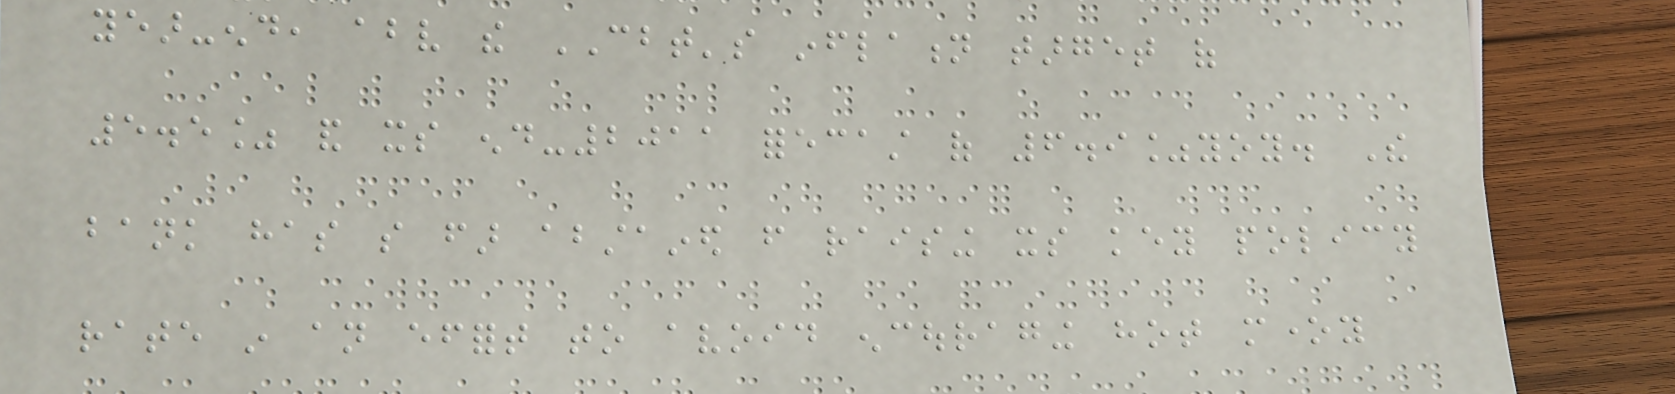year-end, above the CBT's inflation target of
5.5% and its end-2011 forecast of 6.9%yoy. The
bank has so far abstained from raising its key policy
rate in an effort to avoid encouraging hot money
